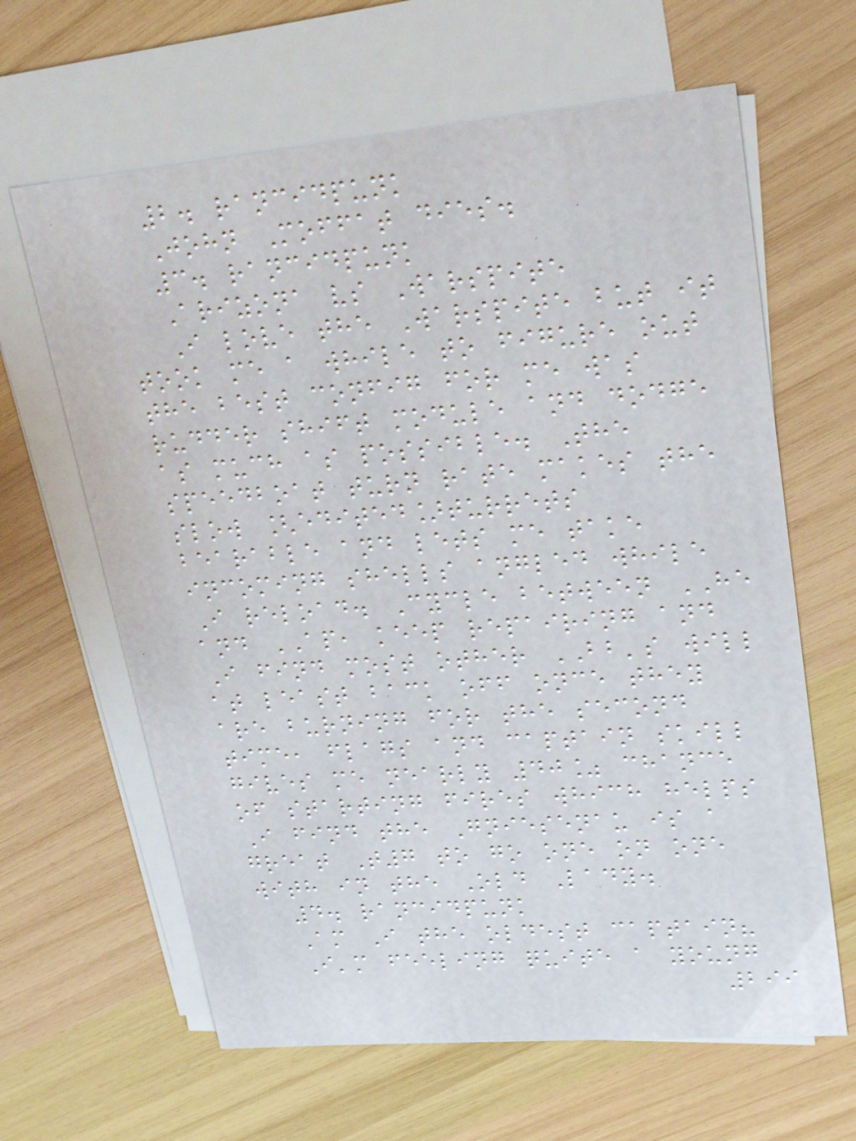2. rancidpunk
John Moffat dies.
3. rancidpunk
Arizona vs Warspite
I love the Warspite but it
took me a while to figure out
the best config for me was
rudder shift module and dodge
as much as possible. The
speedboat turn rate makes the
slow [edited]turrets
bearable and lets me take
incoming shells angled while
I reload. Cycle between HE
and AP, keep repairing and
I find most other BB's will
at least back off once they
are burning for the second
time, flags and captain skill
gives me nearly 40% chance
of starting fires which helps
I find the Gniesenau is a
great T7 to go one on one
with in the Old Lady.
4. rancidpunk
Am I the oldest captain?
I'm feeling quite a young
299
